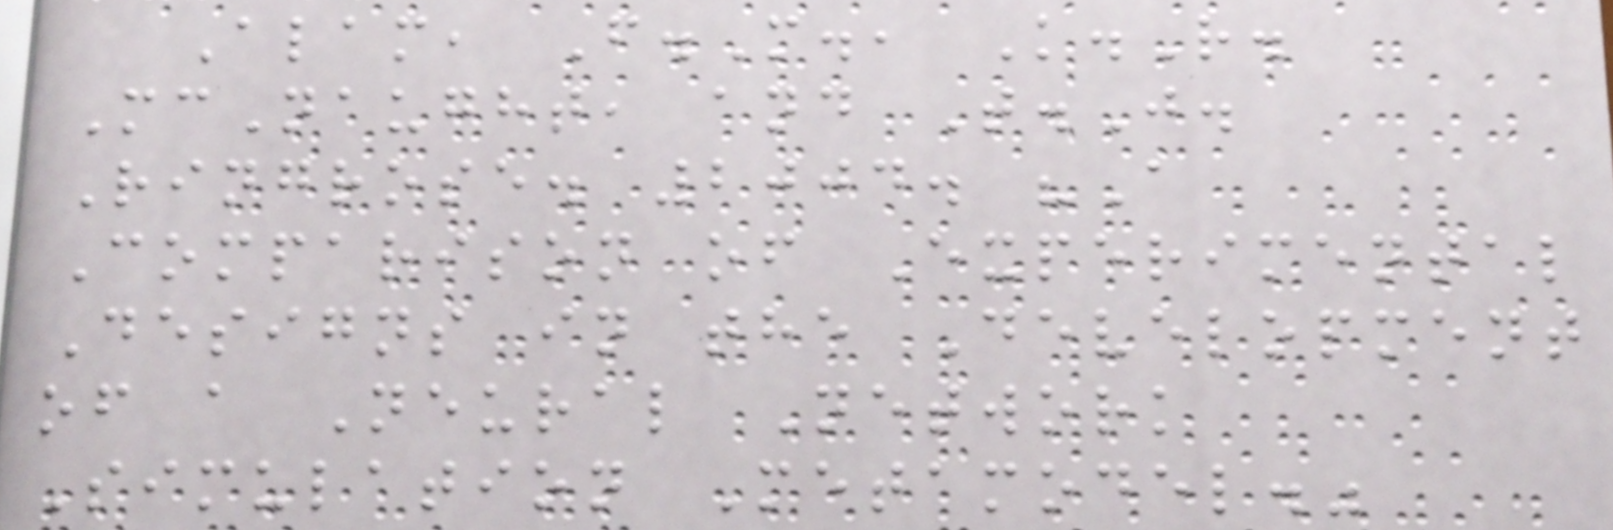Alam, F.M., K.R.
McNaught, and T.J.
Ringrose. 2004. "A
Comparison of Experimental
Designs in the Development
of a Neural Network
Simulation Metamodel."
